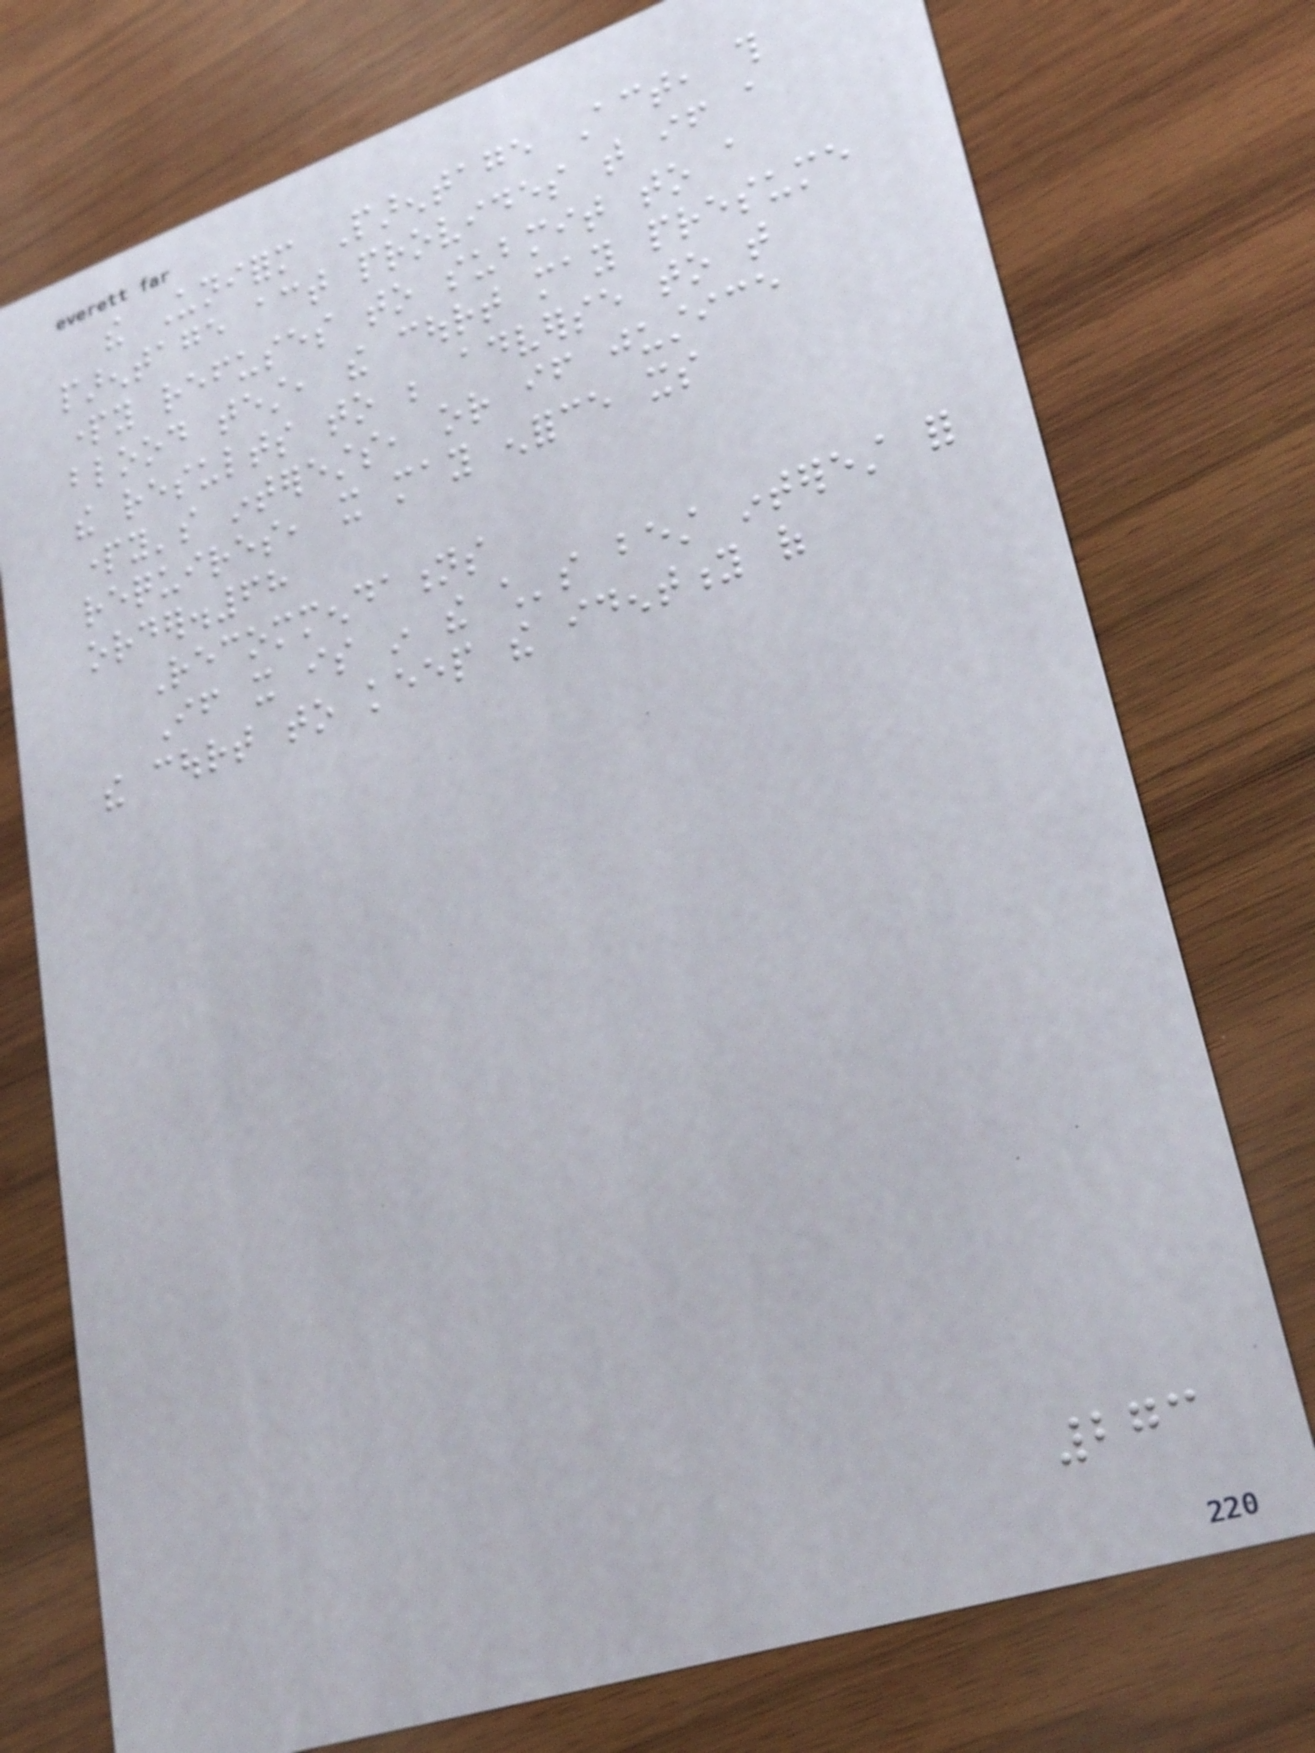the Uniform Parentage Act, this
parentage act provides that if a
party refuses to submit to a
blood test, the court may presume
the results to be adverse to that
party's interests, or if justice
requires, it may enforce its
order.68
Recommendations
If it is in the child's best interest for
the court to keep the identity of
273
